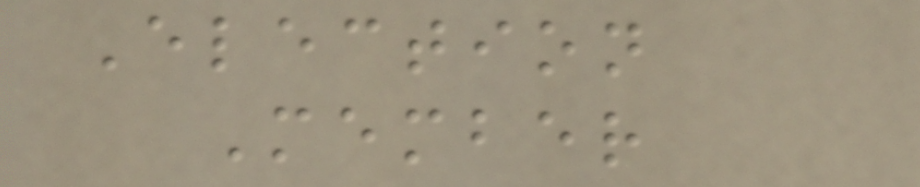Election
Member
